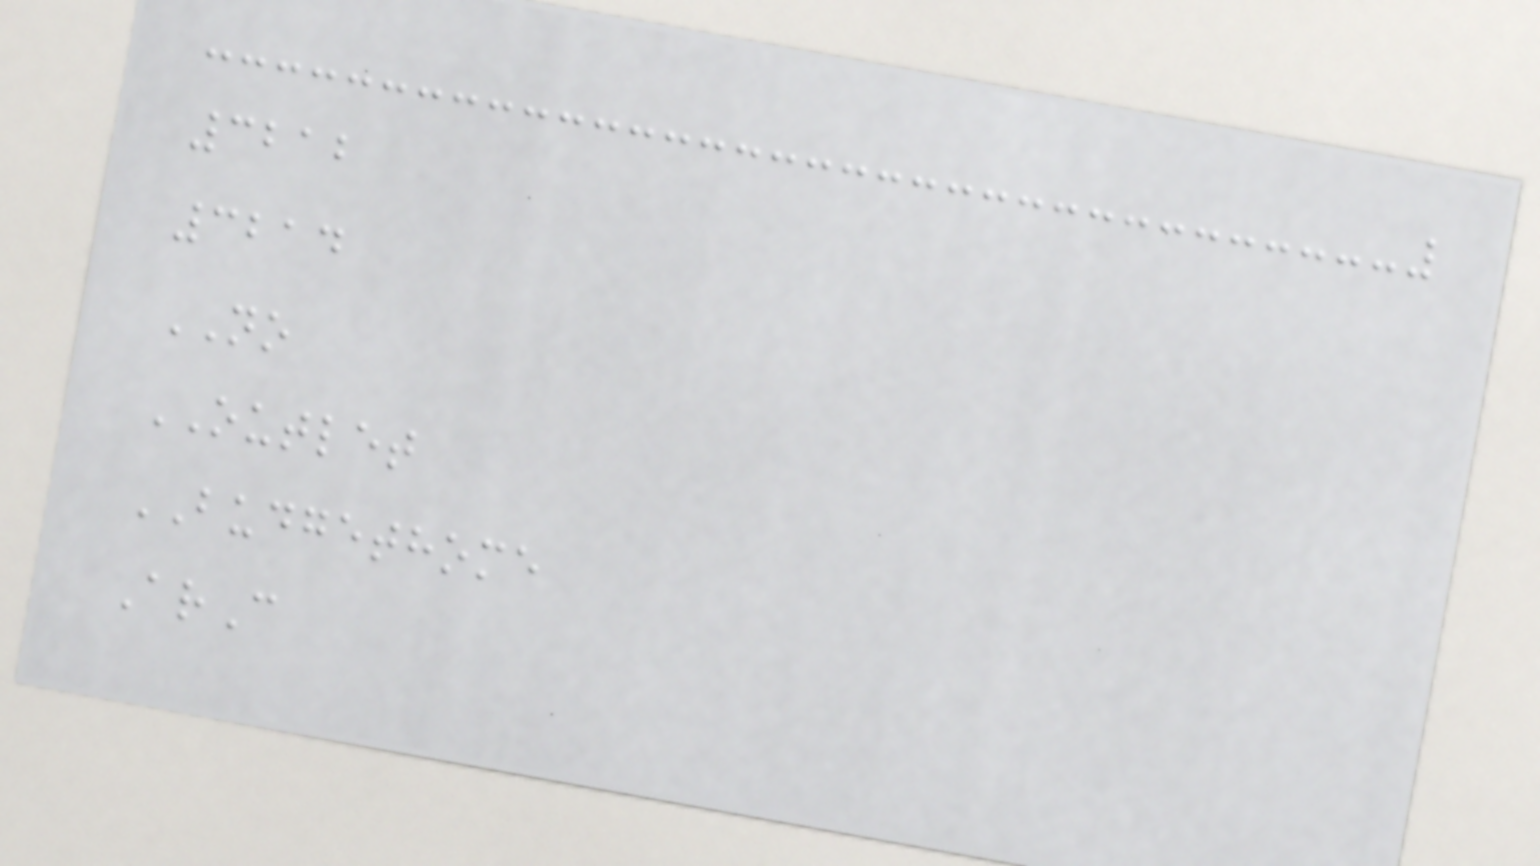3212
3214
NO
OUTLET
BUDGETHOME
ArC
